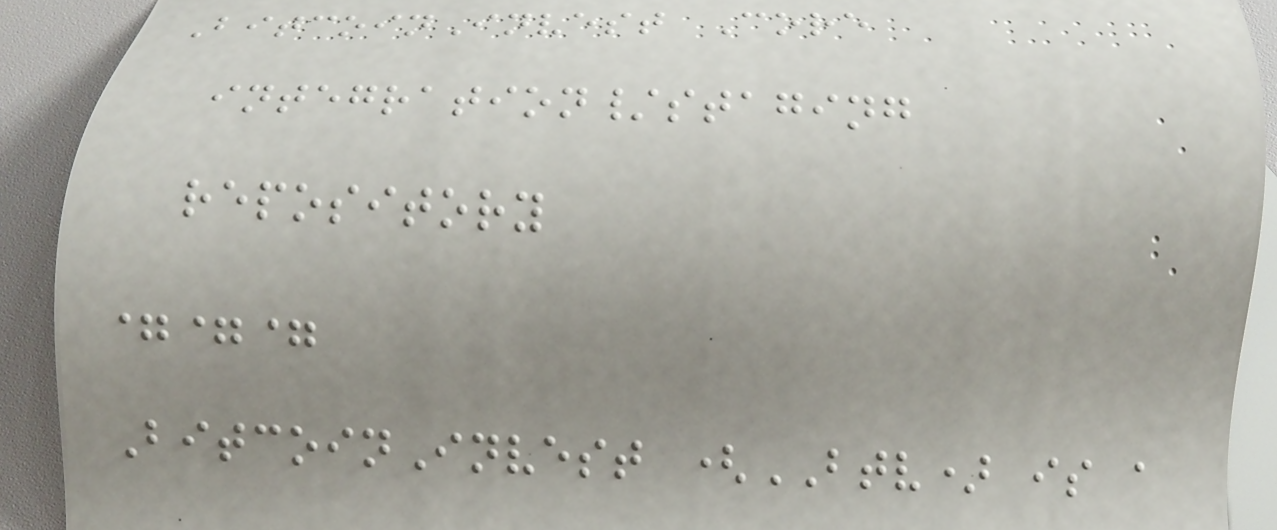BitcoinInvest Core
integration/staging
repository
===
BitcoinInvest (BTV) is a
